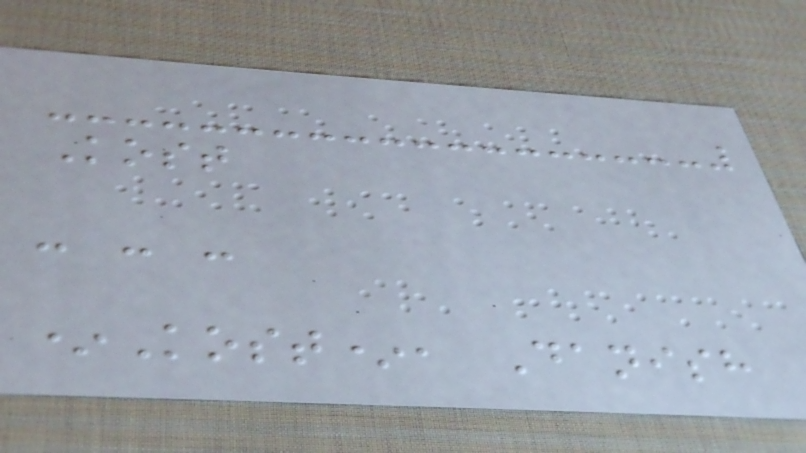Kost
- - -
*Kost*, Danish
